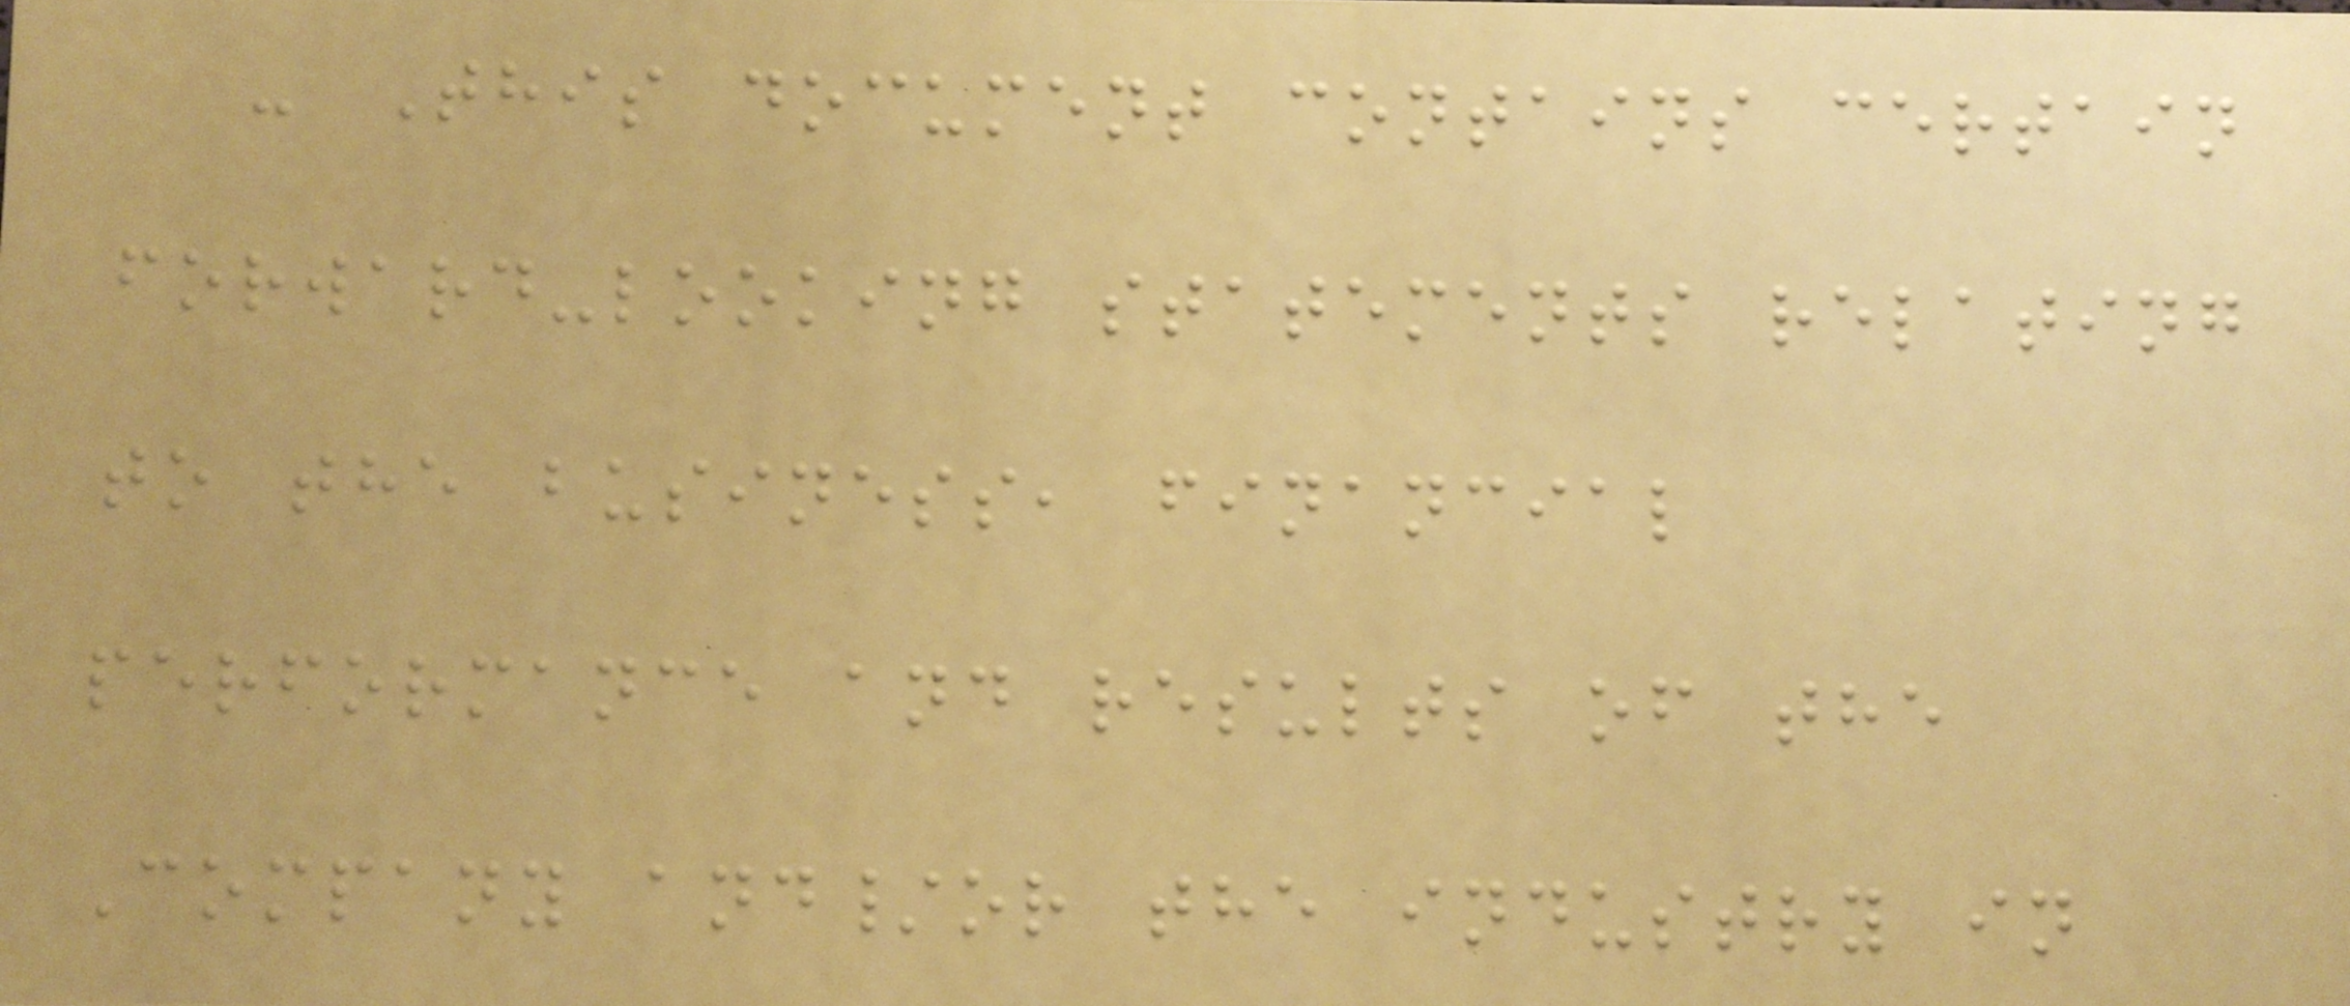- This document contains certain
forward-looking statements relating
to the business, financial
performance and results of the
Company and/or the industry in
